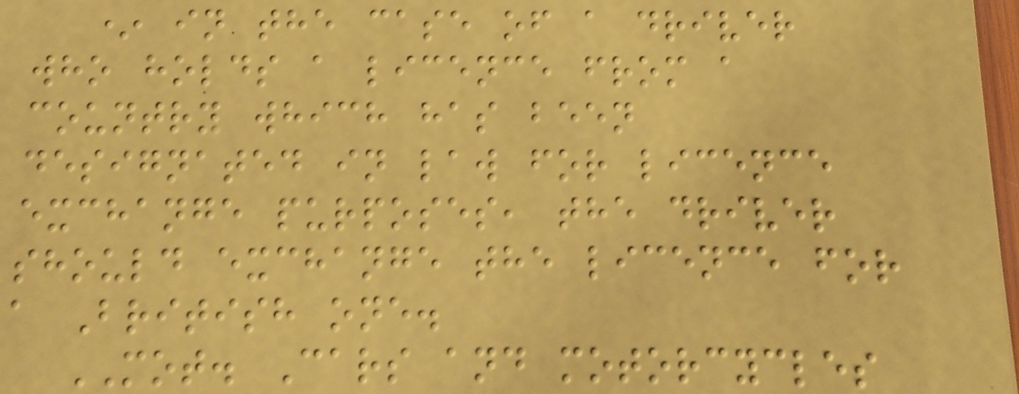* in the case of a driver
who holds a licence from a
country which has been
designated in law for licence
exchange purposes, the driver
should exchange the licence for
a British one.
MOT. Cars and motorcycles
